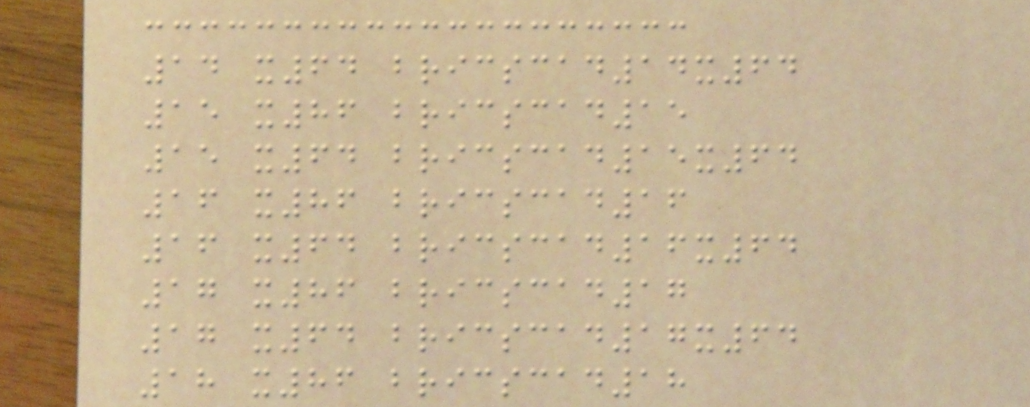14 x64 bricscad14x64
15 x86 bricscad15
15 x64 bricscad15x64
16 x86 bricscad16
16 x64 bricscad16x64
17 x86 bricscad17
17 x64 bricscad17x64
18 x86 bricscad18
